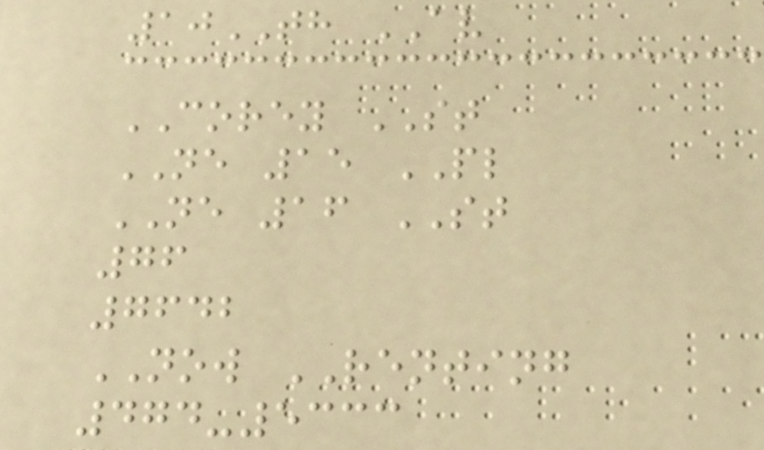10TH AV
COREY ST
NE 15 PL
NE 16 ST
76
7642
NOW RENTING
474-5333
